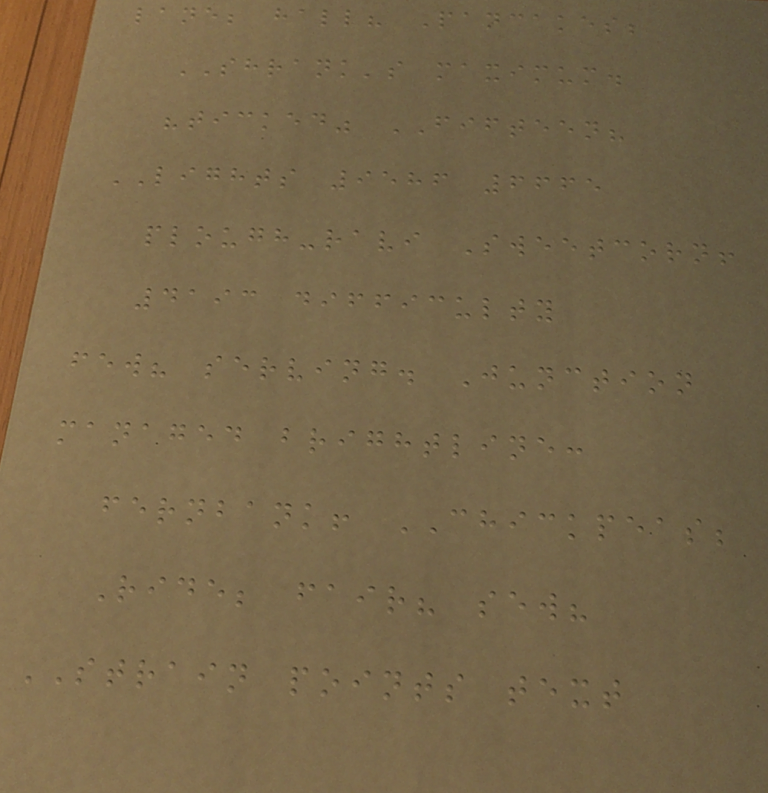lane; hall? Pancakes;
SHRANK's maximum.
"ticked" FIFTEEN?
LIGHTS 9586 6665
plough-ravi Sweetcorn!
4193 difficulty
few? serving. Junction
managed brightline:
fernbank! CHICKPEAS;
Ride; fair? sew?
STRAIN points text
